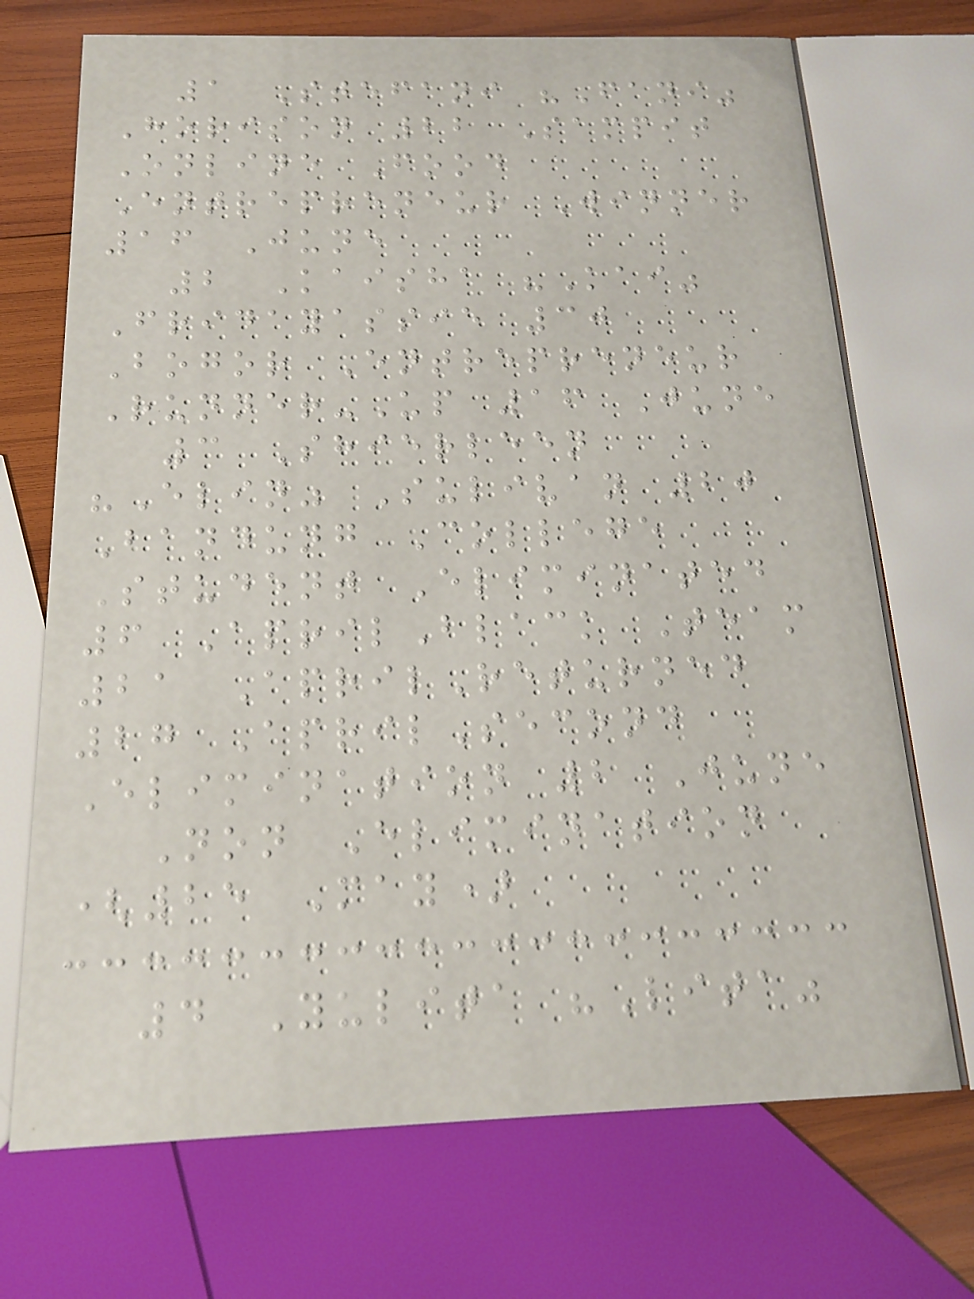1 Stefani "Fani"
Horison 22 Sampit
Online Food
Entrepreneur Winner
16 June
2 Kaisha "Kai"
Fridayassie 30
Bogor Entrepreneur
Runner-Up 16 June
3 Shierleen
"Elin" Sulivan 20
Bandung College
Student Eliminated
6 AprilBlack Team
21 AprilReturned
27 AprilSecond
Elimination 2 June
Non Elimination
(25 May)
4 Yulita "Lita"
